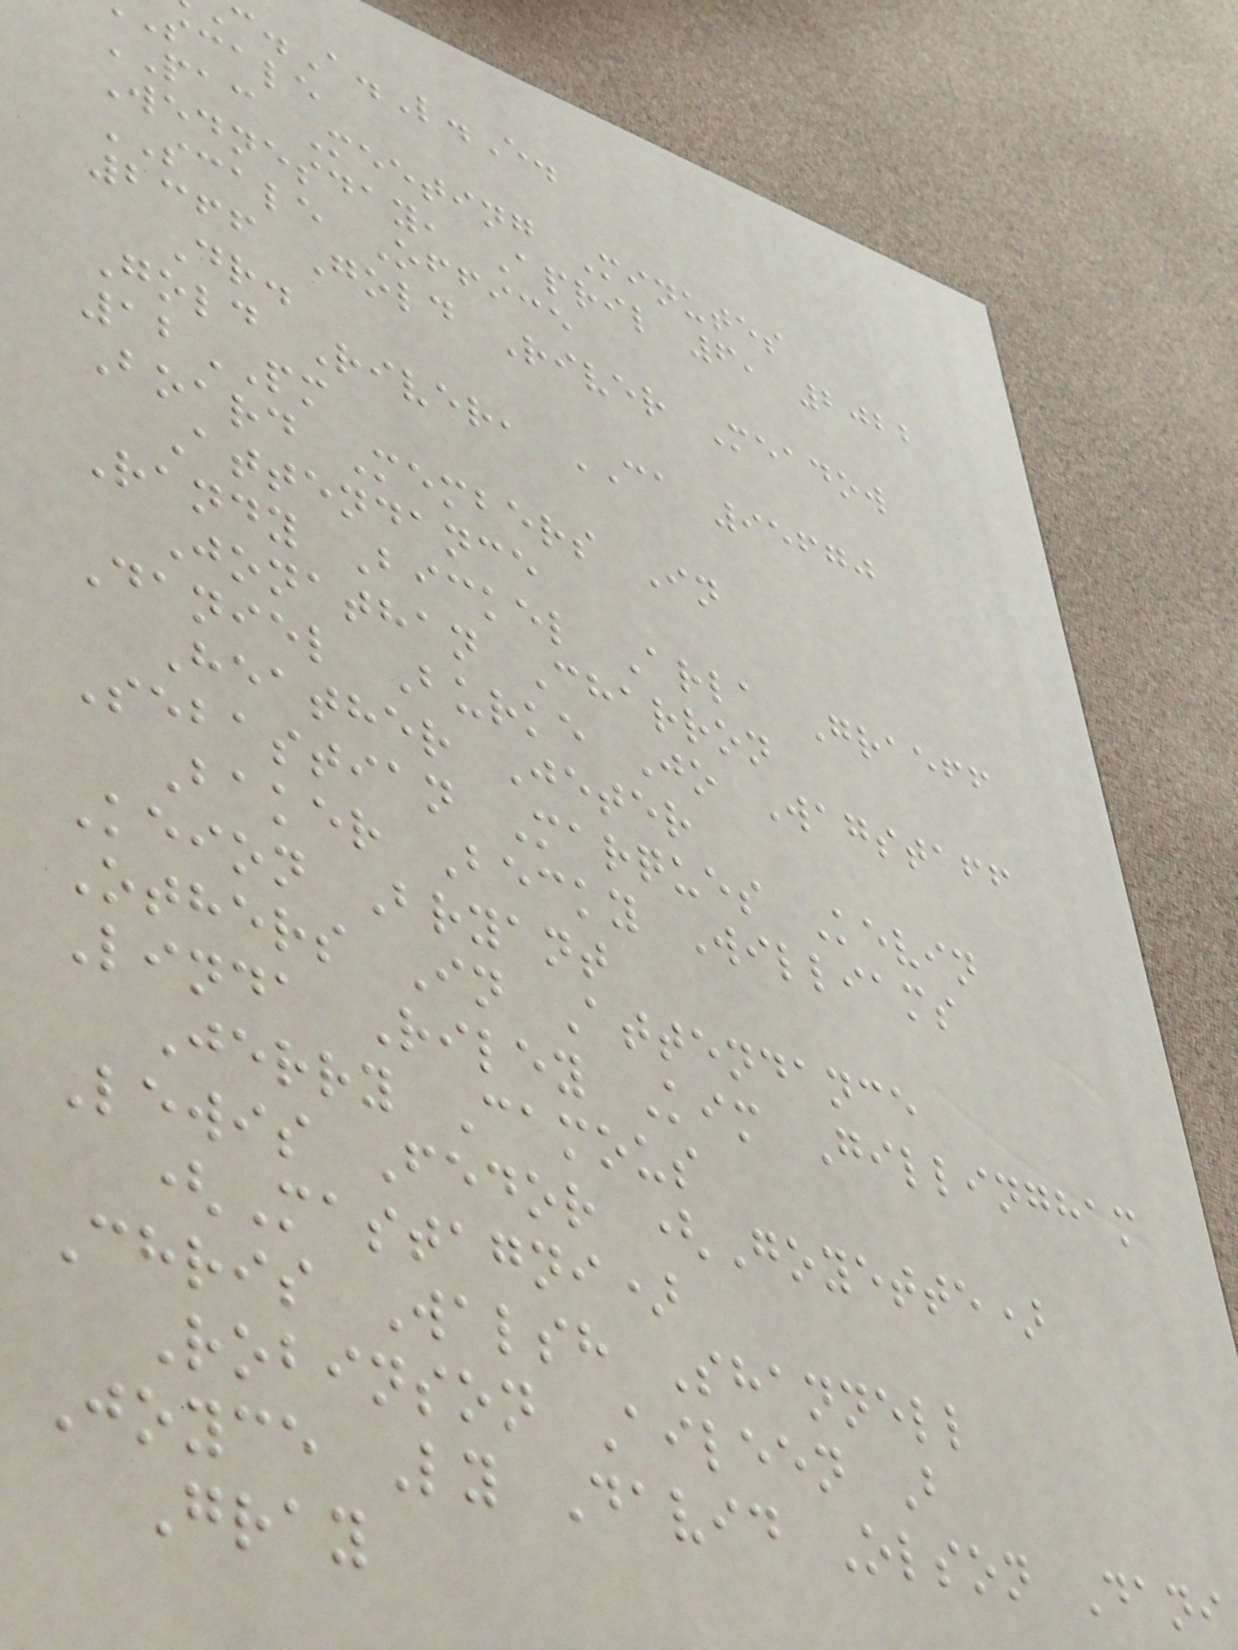.A.L.E.
scale
PAC Meeting Minutes
Wednesday, April 6, 2022
SCALE Office
2366 Gold River Meadow
Dr.
Gold River, CA 95670
12PM
Board Members In
Attendance
Randy Bickel Arla Graeff
Jonathan Charron
Daniel Burke Jo Wagstaff
Heather Jeter
Sebastian Marques Kevin
Baker Becky Williams
Keion Bryant
Others In Attendance
Linda Riley Kim Gillingham
Jerry Camous
Lewis Fedor (Goyette)
(Mastagni)
Chris Walsh Shannell
Robinson Aileen B
Joyce Ly David Olson Dani
Gray
